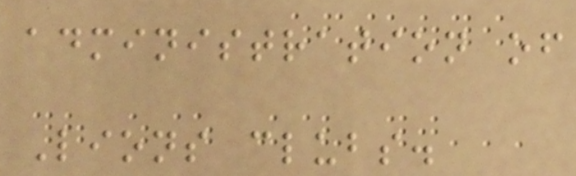administration of
Lions clubs.
